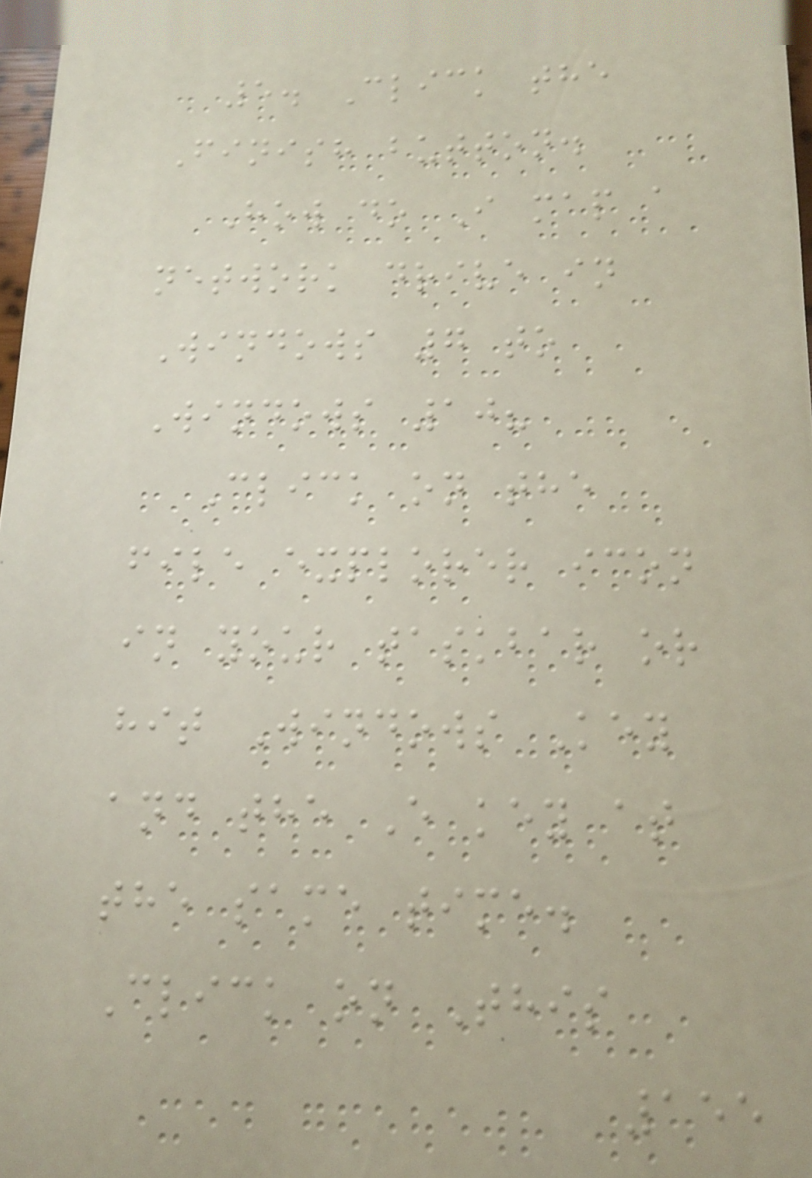5. Click the
Finish button.
How do I map a
network drive in
Windows 7 to
Windows 10?
Click on the
file explorer icon
in your taskbar or
hit Windows Key
and the E key at
the same time.
Click on This
155
